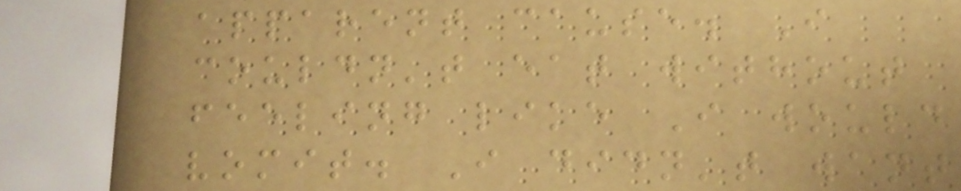apparent cause. I
couldn't eat without
feeling like I would
vomit. I didn't want
